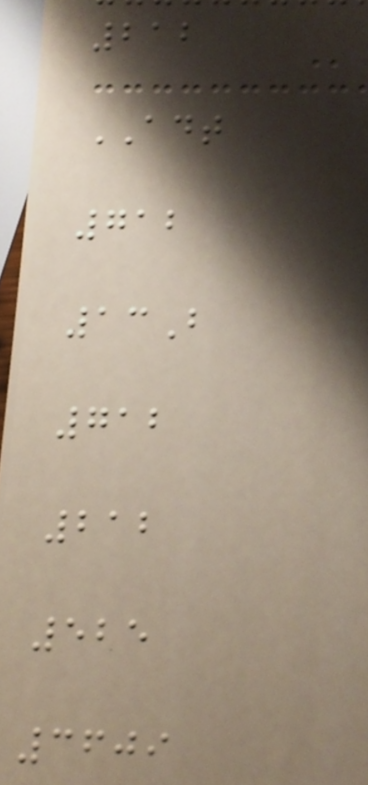212
ADT
712
13B
712
212
525
3609
